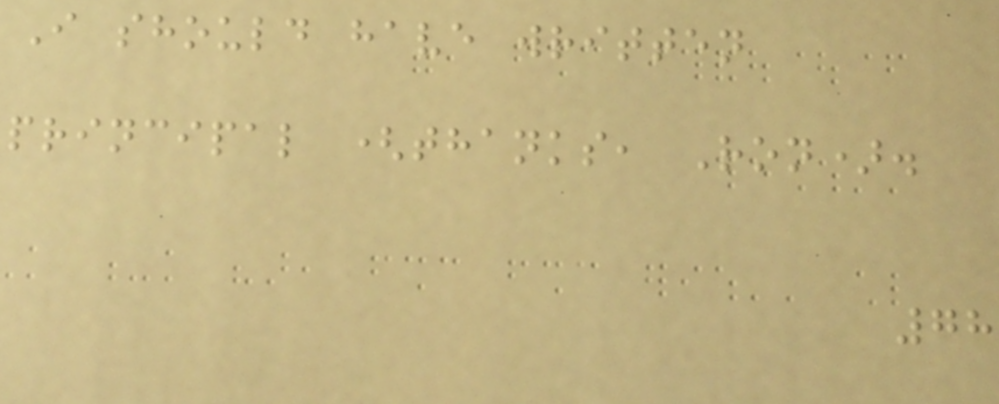I should have written
principal (thanks, Ron).
78
